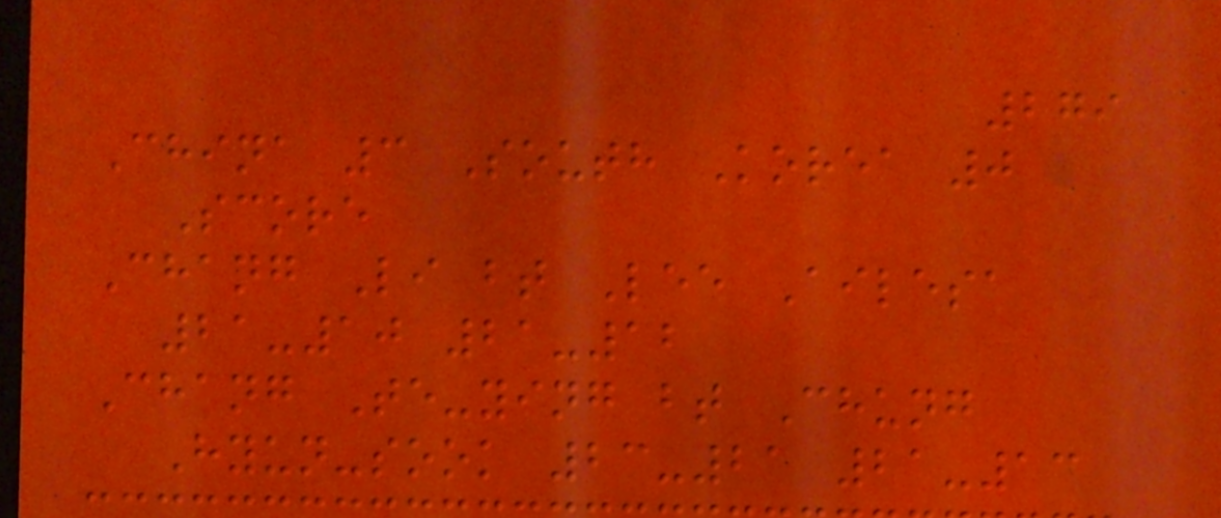279
China 3 South Korea 0
Score
Chang Li bt Lee Ailesa
21-10 21-12
Chang Te-ying bt Chung
Hyun-sook 23-21 21-13
